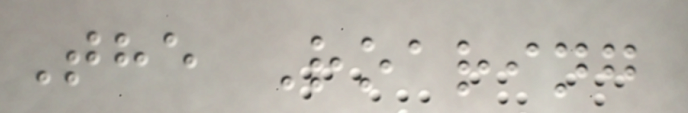The Roaring
